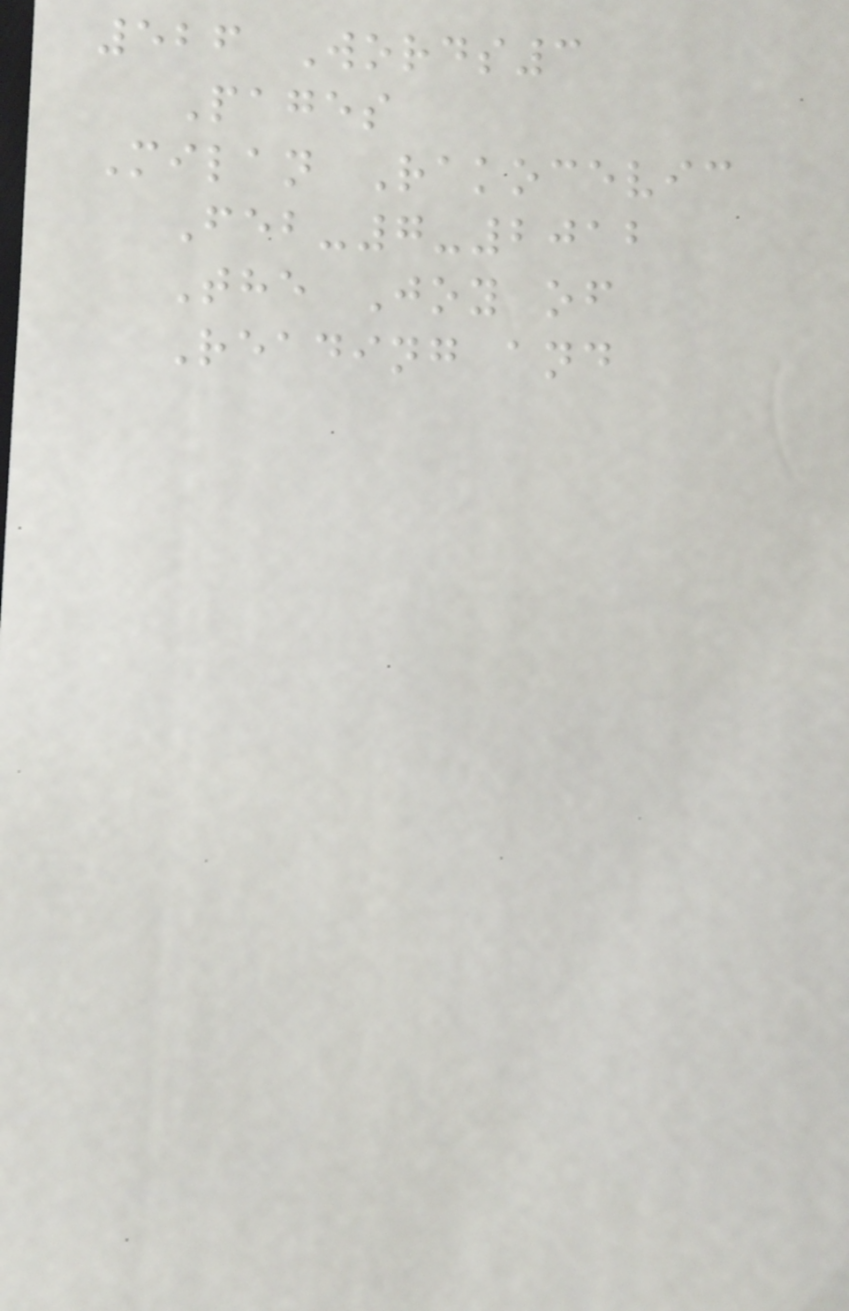526 Words3
Pages
Milan Rakocevic
Feb-7-2012
The Joy of
Reading and
